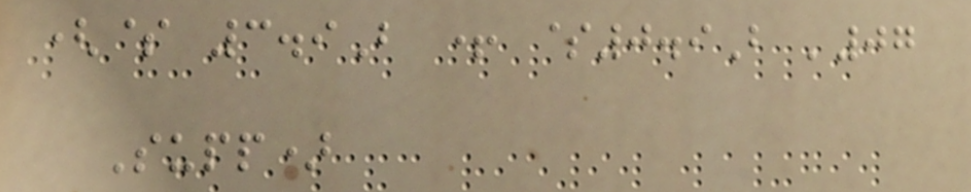($ 3.9B + $0.9B '07
Supp)
